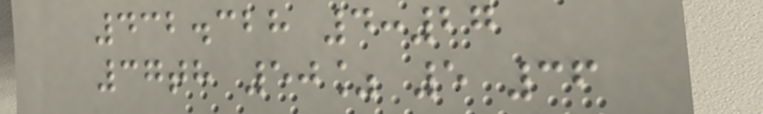432.328 4:27
37th 50% 5 36
